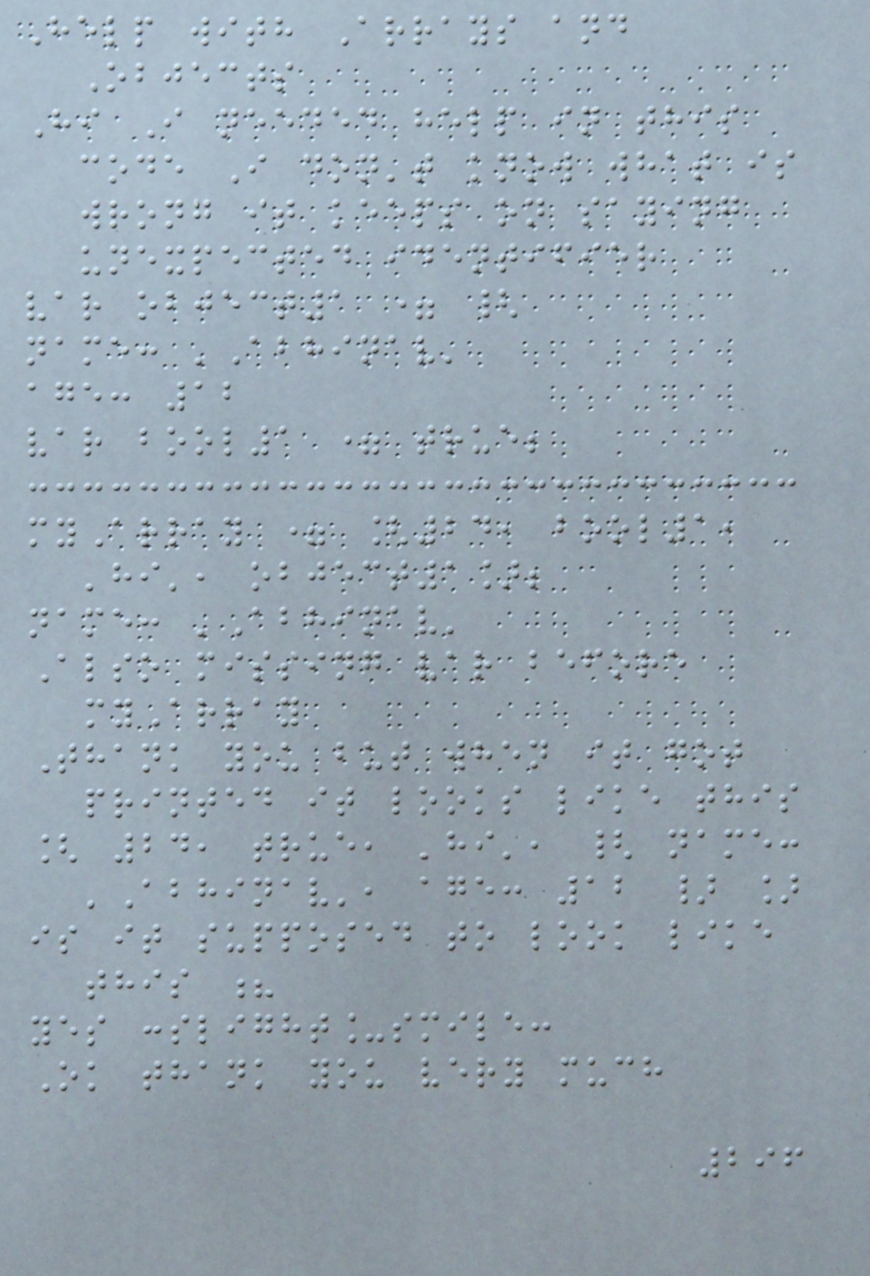Help with Arrays and
Objects
Hi I needed help in this
code I don't know what is
wrong it keeps on saying
unexpected identifier
var object1 = {
name: 'Abhinav'
age: 12
var bool1 = true;
myArray = [24, bool1,
'hi', object1];
name: 'Abhinav'
Also missing var before
myArray
Thank you but when it got
printed it looks like this
[ 24, true, 'hi', { name:
'Abhinav', age: 12 } ]
is it supposed to look like
this ?
yes :slight_smile:
Ok thank you very much
296
